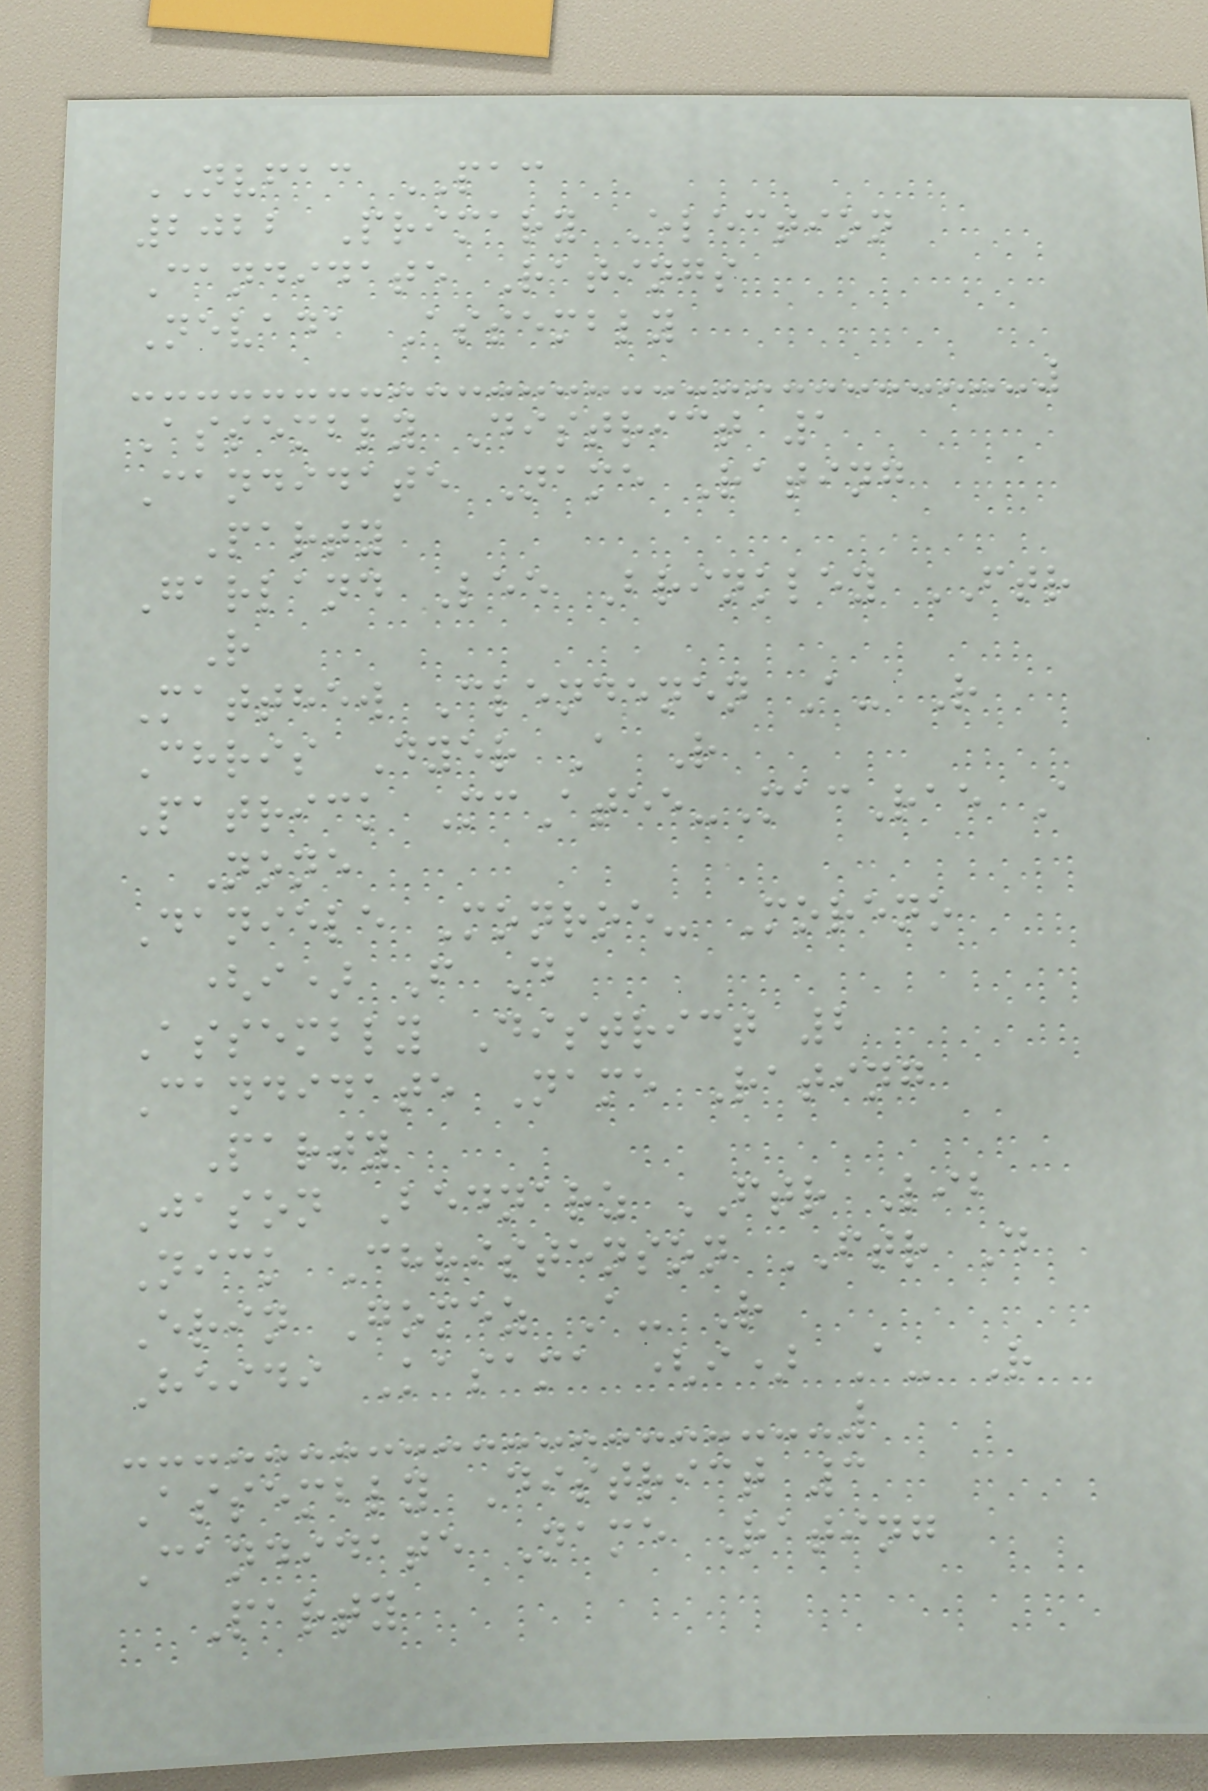NVFAC PAC
2022 Primary Election
Candidate Ratings
Nevada Assembly
Assembly District 1
Candidate Name Rating
Party
Garland Lee Brinkley FTR
R
Matthew Clendenen A- R
Chris Dyer A R
Patrick McAtee-MacRae A
None
Daniele Monroe- Moreno
(i) F D
Assembly District 2
Candidate Name Rating
Party
Jason Bednarz FTR Lib
Nick Christenson FTR D
Erin Gomez A- R
Heidi Kasama (i) A- R
Assembly District 3
Candidate Name Rating
Party
